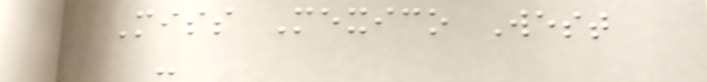Miss Mexico West
-
